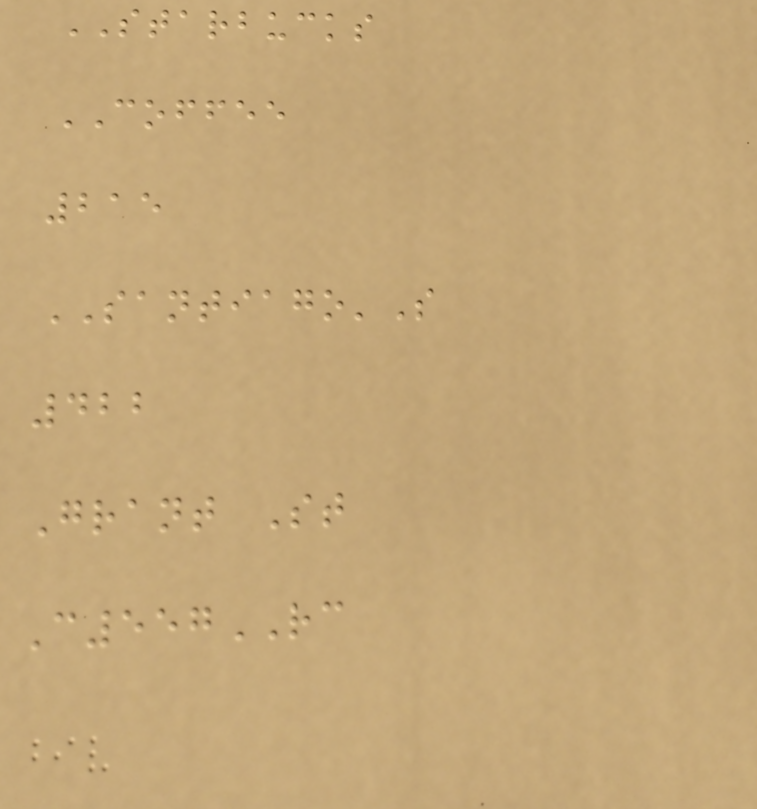STARBUCKS
COFFEE
215
SANTIAGO'S
422
Grant St
C557RC
